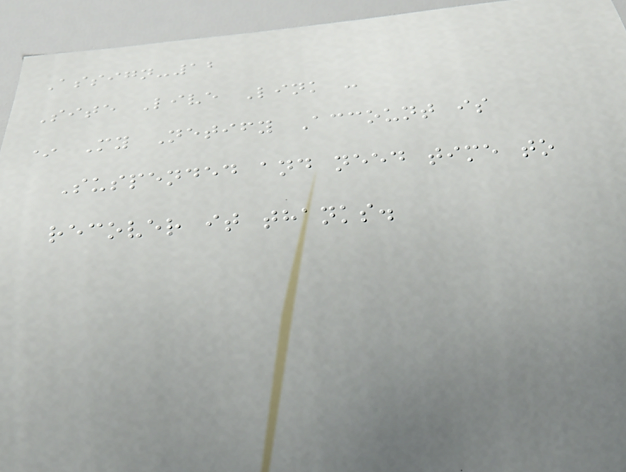Assign-12
Site Live Link -
* My Netify Account is
Suspended and need time to
recover it thanks.
